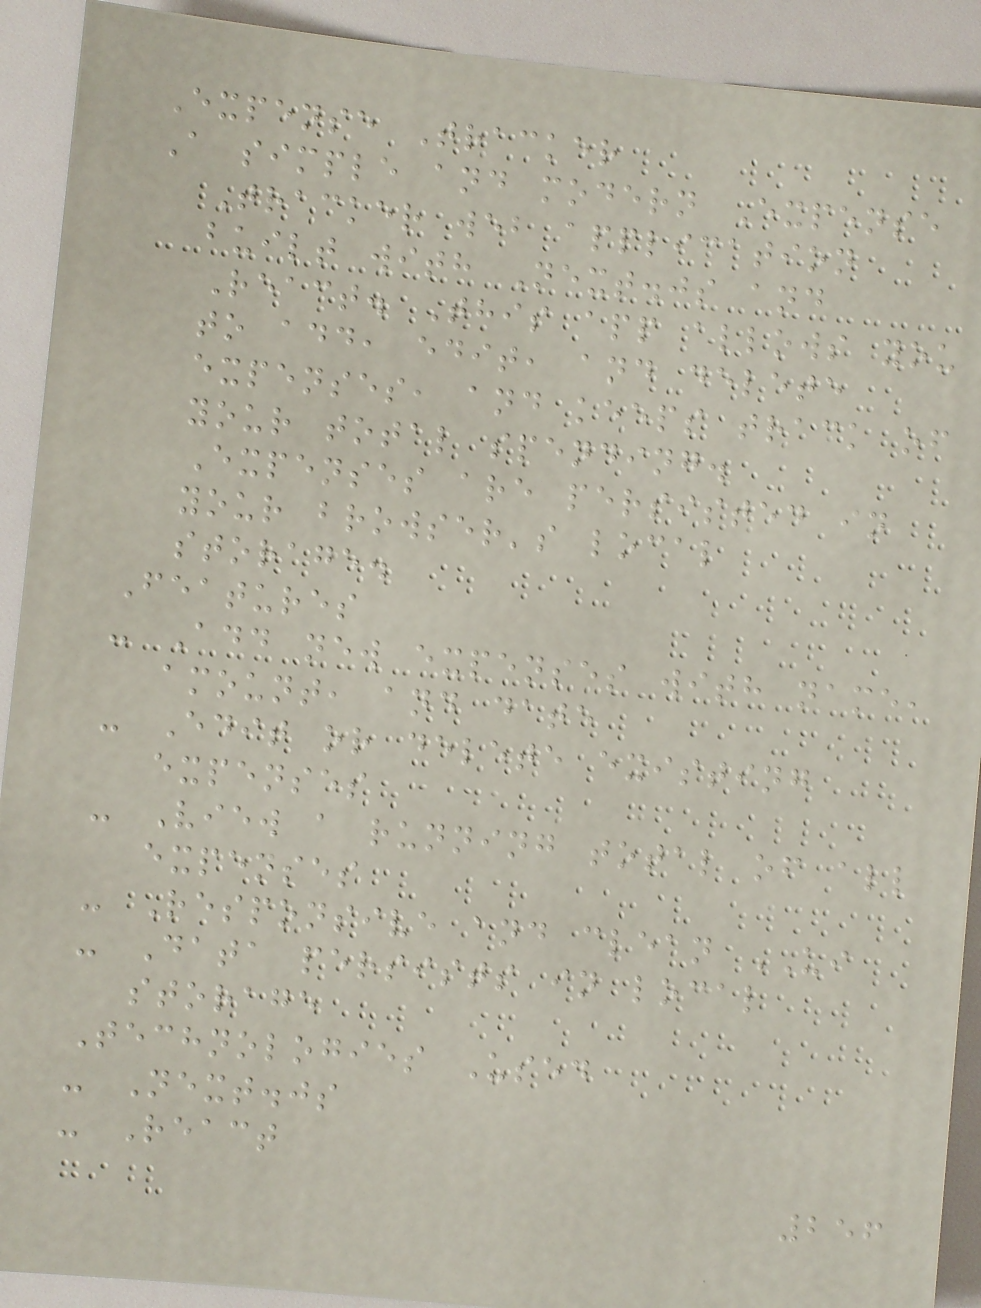Expense Tracker
A simple and modern Expense
Tracker web application
built with Next.js and
React. This app allows you
to add, edit, and delete
expenses, and keeps track of
your total spending.
Expenses are persisted in
your browser's local
storage.
Features
- Add new expenses with name,
amount, and date
- Edit or delete existing
expenses
- View a running total of all
expenses
- Responsive and clean UI
- Data persists in local
storage
Technologies Used
- Next.js
- React
256
